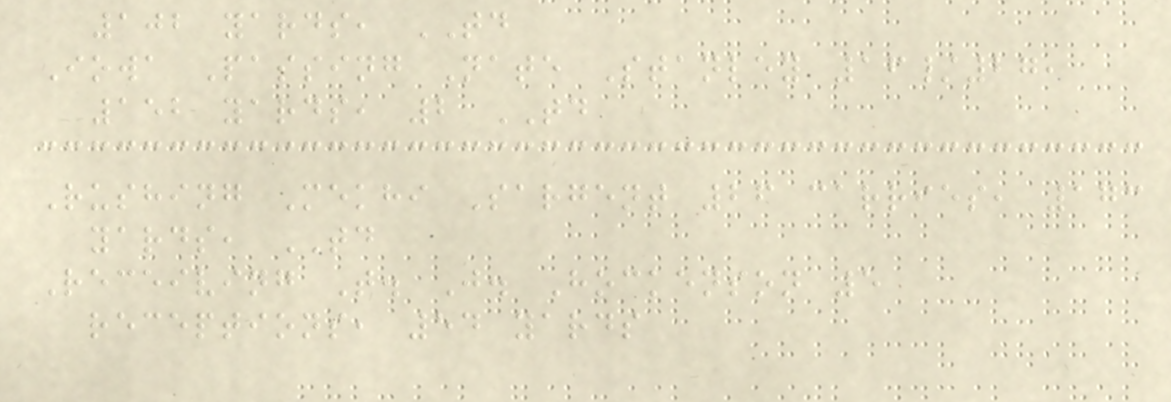102 yards, TD
Iowa Passing Nate Stanley 16/27,
152 yards, 2 TD
Rushing Mekhi Sargent 26 carries, 173
yards, TD
Receiving T. J. Hockenson 5
receptions, 54 yards
